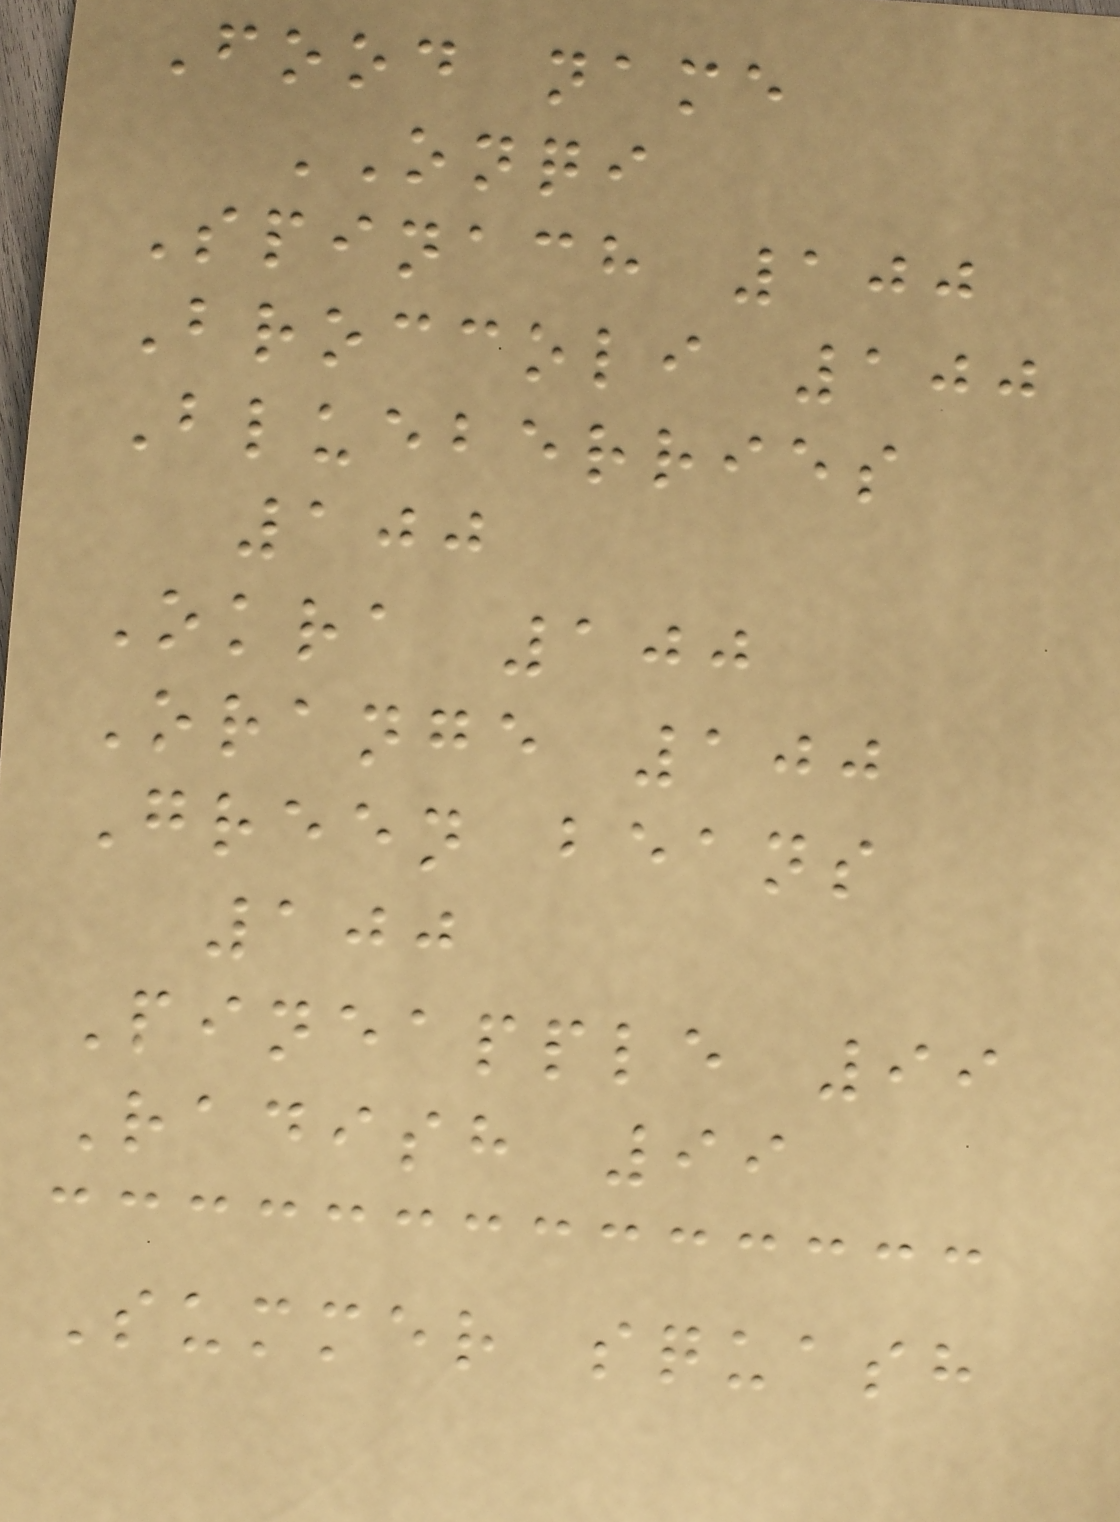Food name
ONQI
Spinach 100
Broccoli 100
Blueberries
100
Okra 100
Orange 100
Green beans
100
Pineapple 99
Radish 99
Summer squash
